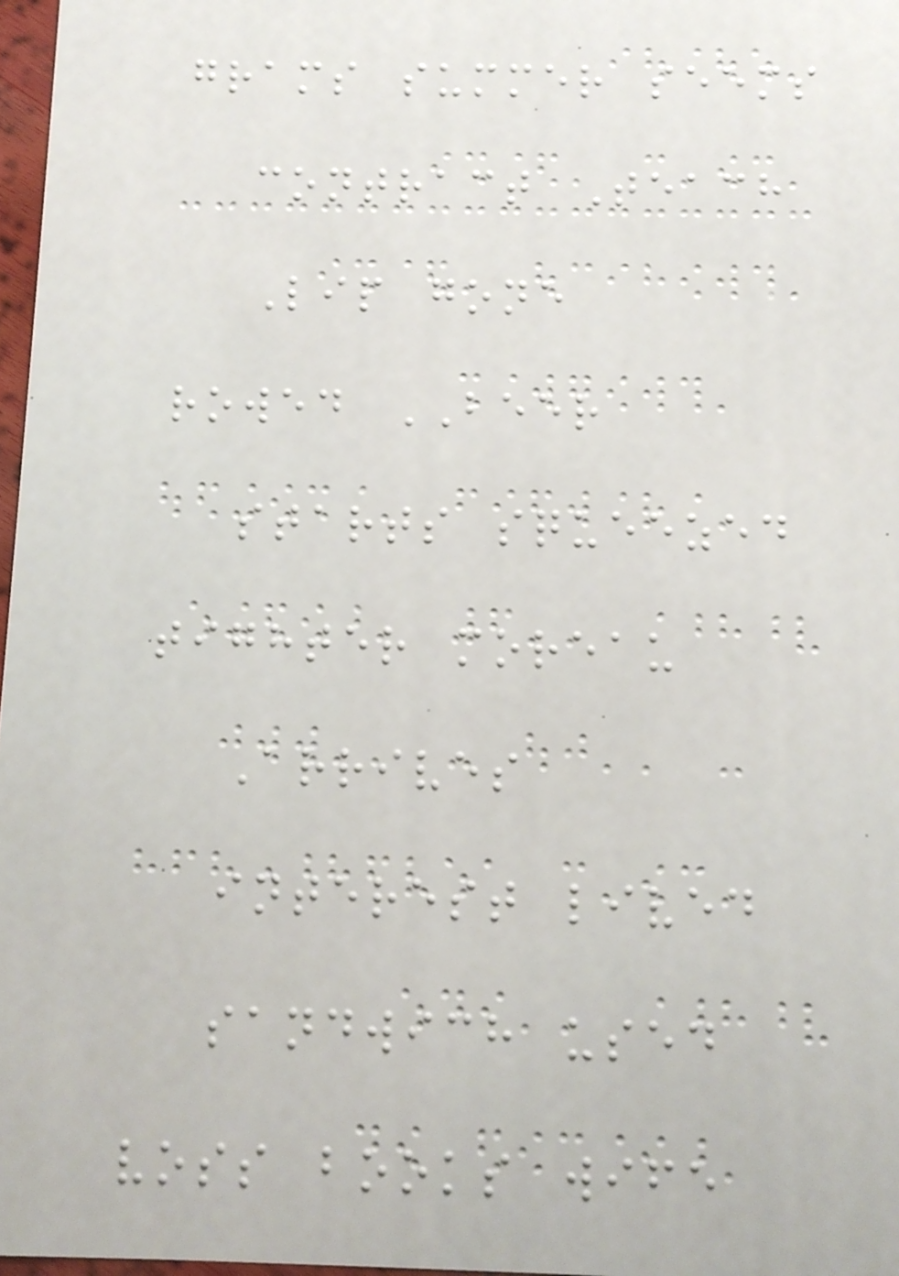grams summer seems
contract Teach
Lip gone
rowed BEER
starts squeezed
tighter moreau
Arrives
interest lived
sandwich used
voss books wife
